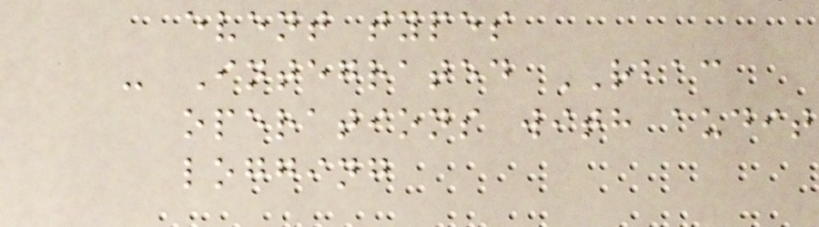event types
- Integrated RBAC
operations with audit
logging
